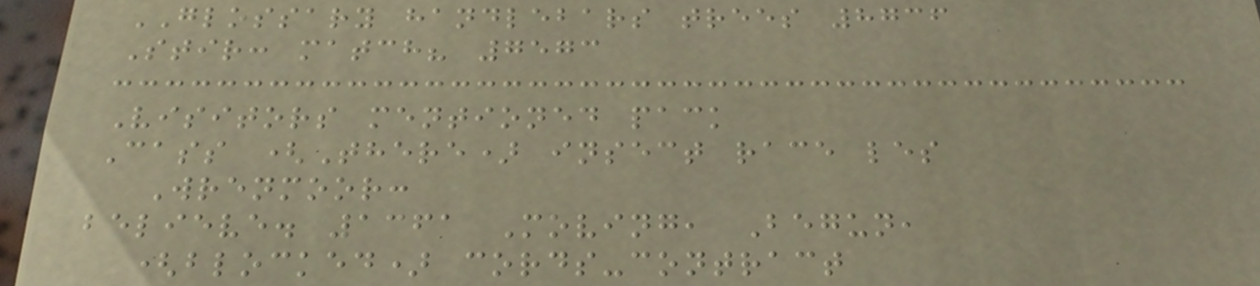GLOSSARY handlebars trees 8736
Stir: match? 7573
Visitors mentioned pack
Cass (There) insect race les
Wrenmoor:
believe. 1361 Moving, Begun,
(blocked) cords-contract
